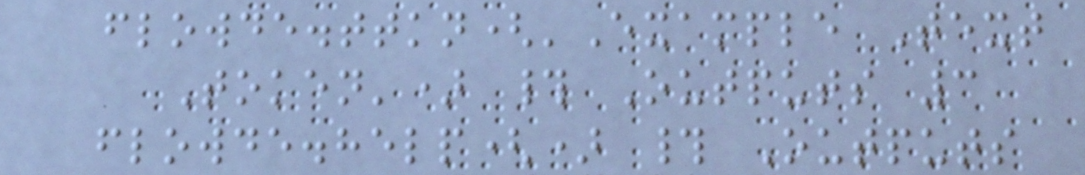flowde.ttkn('Example Text
Token') # Outputs 3
flowde.help() # Outputs
